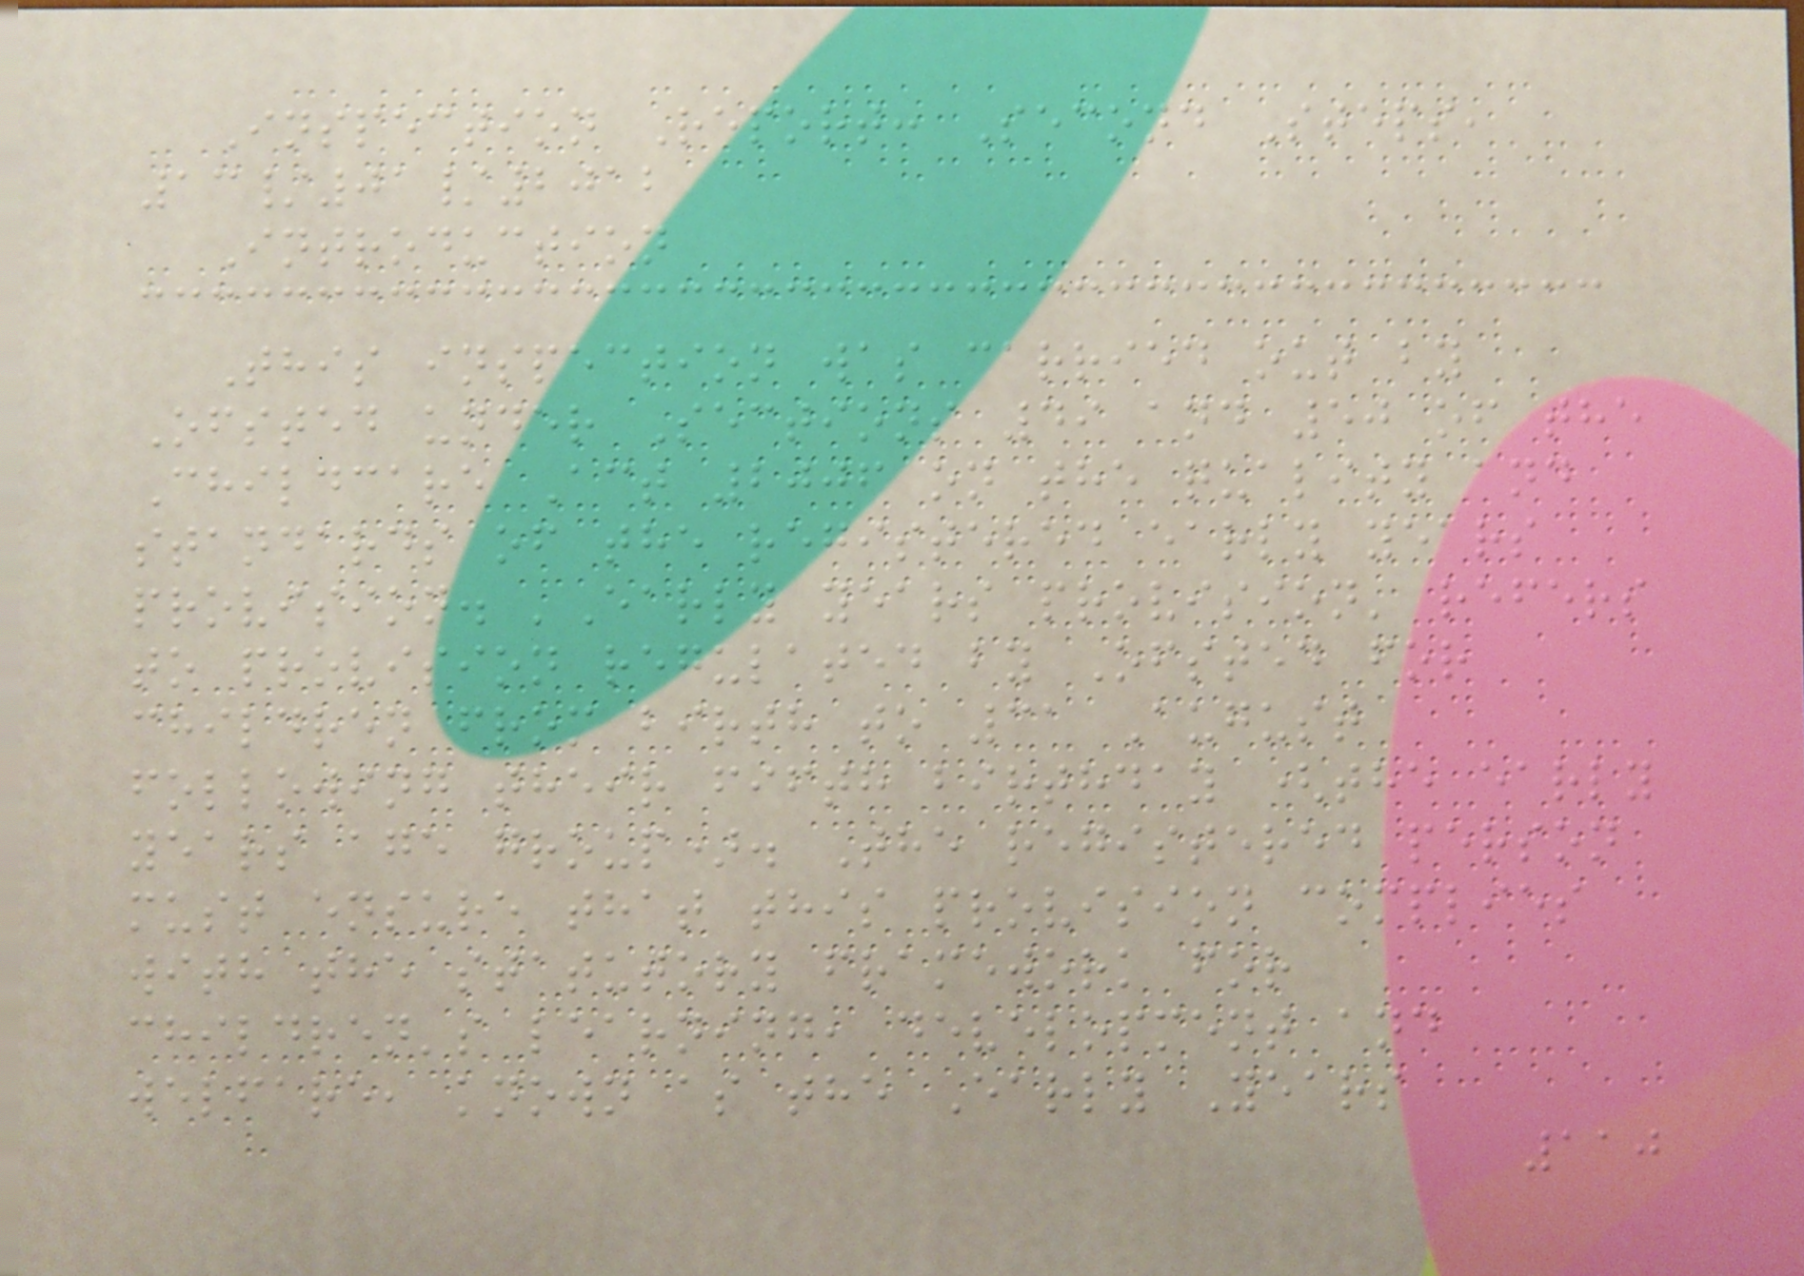Inspection Report: Second Steps,
13/01/2012
Introduction
This inspection was carried out by
Ofsted under Sections 49 and 50 of the
Childcare Act 2006 on the quality and
standards of the registered early years
provision. 'Early years provision' refers
to provision regulated by Ofsted for
children from birth to 31 August
following their fifth birthday (the early
years age group). The registered person
must ensure that this provision complies
with the statutory framework for
children's learning, development and
welfare, known as the Early Years
110
